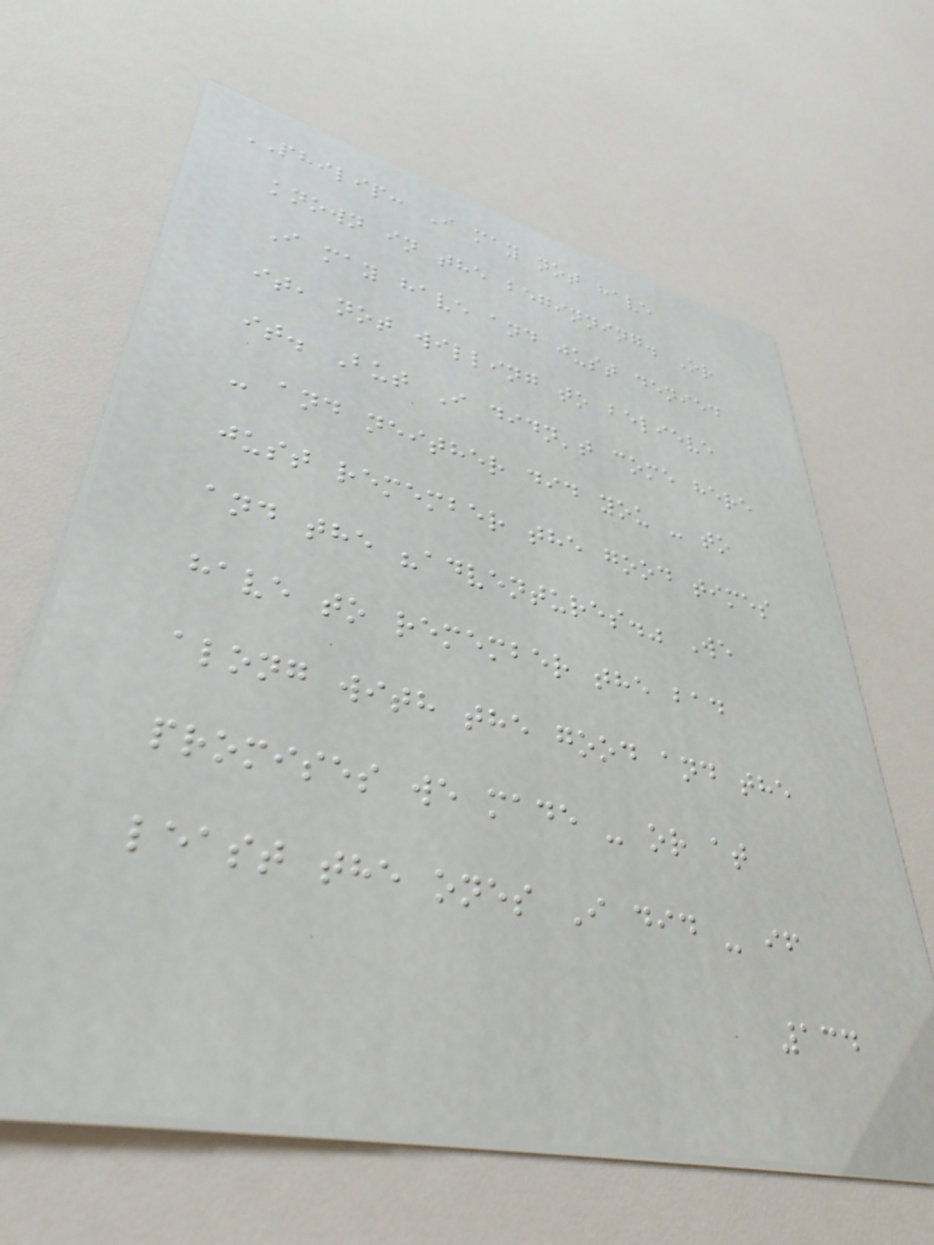PHILIP: I may not have
known in the beginning. Or
I may have and just denied
it, not willing to believe
it. But I didn't come here
- and neither did you - to
just remember the good times
and the "adventures." We
have to remember the bad
along with the good and the
promises we made - or at
least the ones I did - if
134
